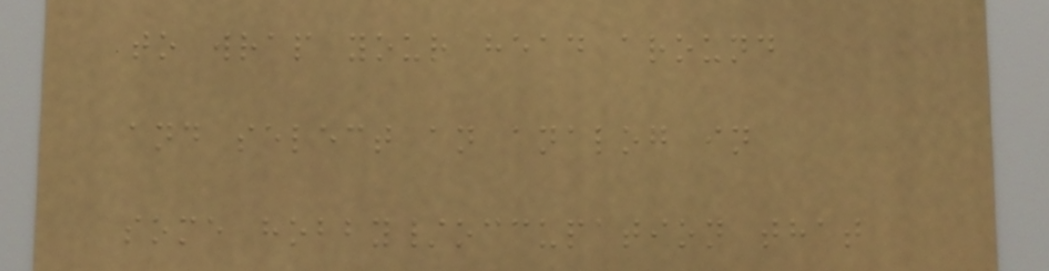to wrap your head around
and select an analog in
some hobby/occupation that
